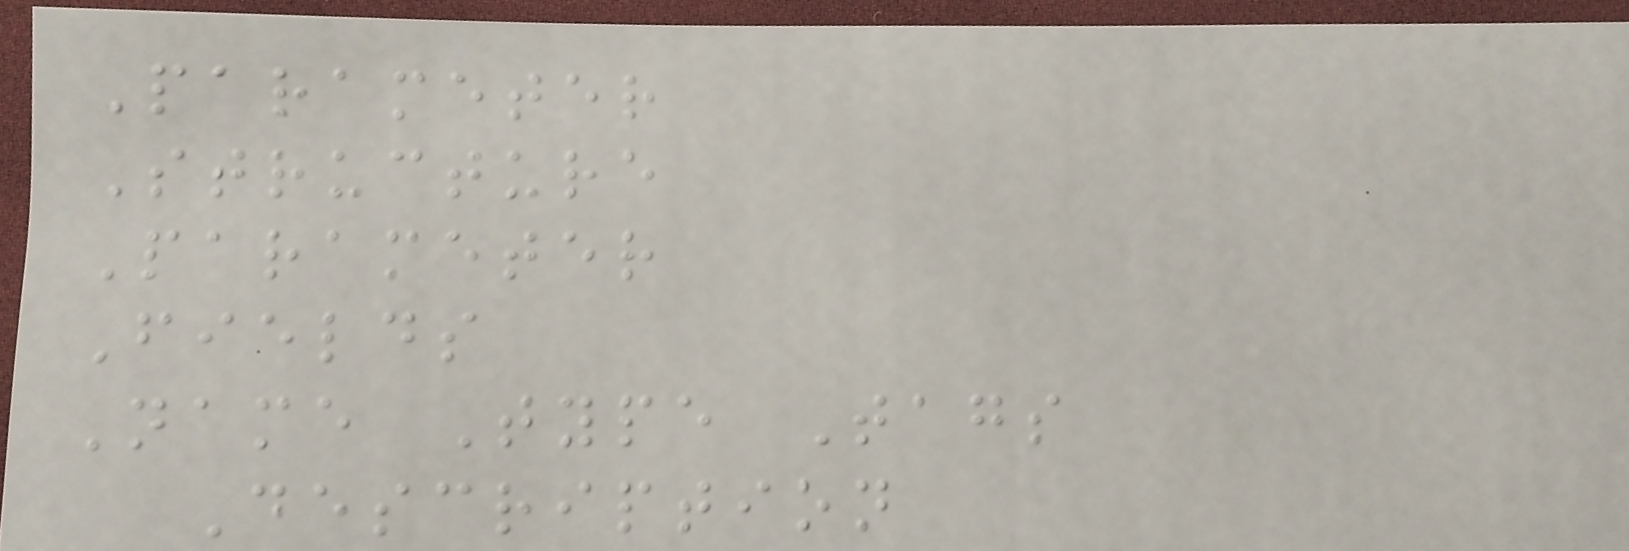Parameter
Structure
Parameter
Fields
Name Type Tags
Description
